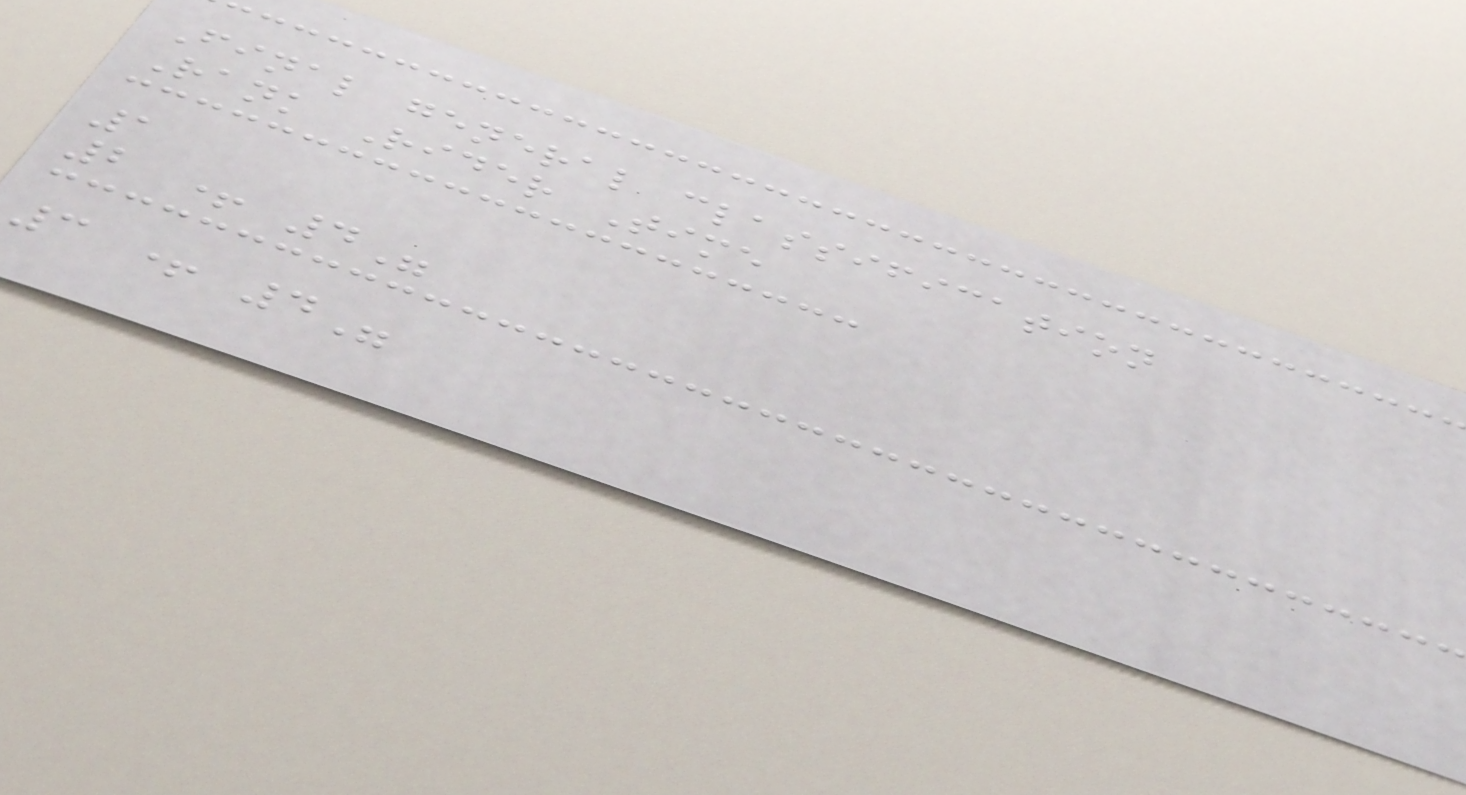Final general classification
Rank Rider Time
1
2 + 4"
3 + 4"
